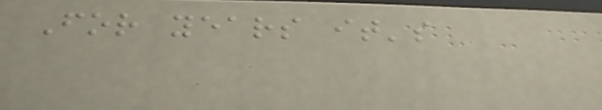For years it's
